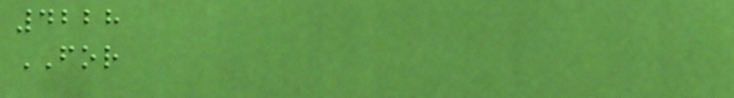4228
FOR
